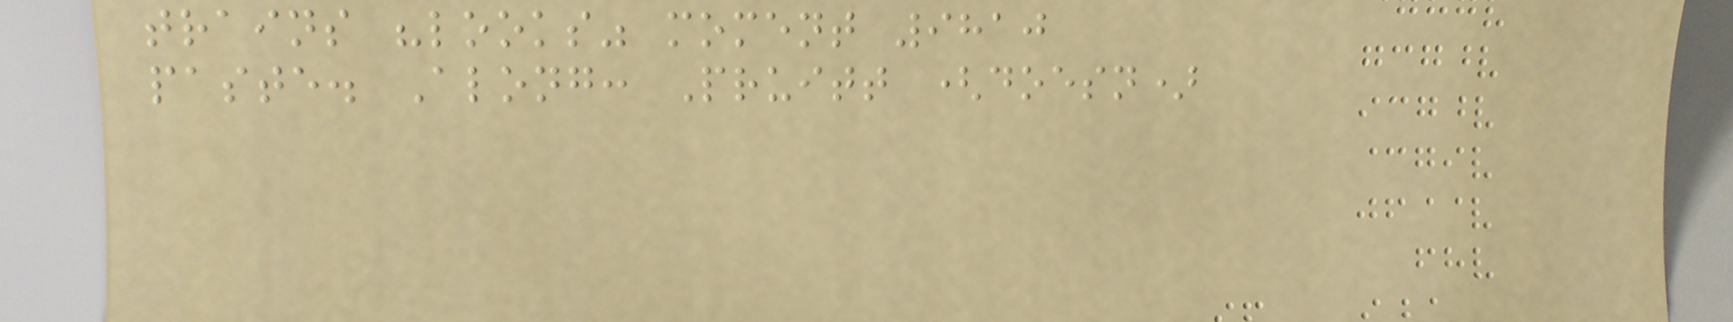trains "looks" moment 9810
paste. Along: Pruitt (doesn)
